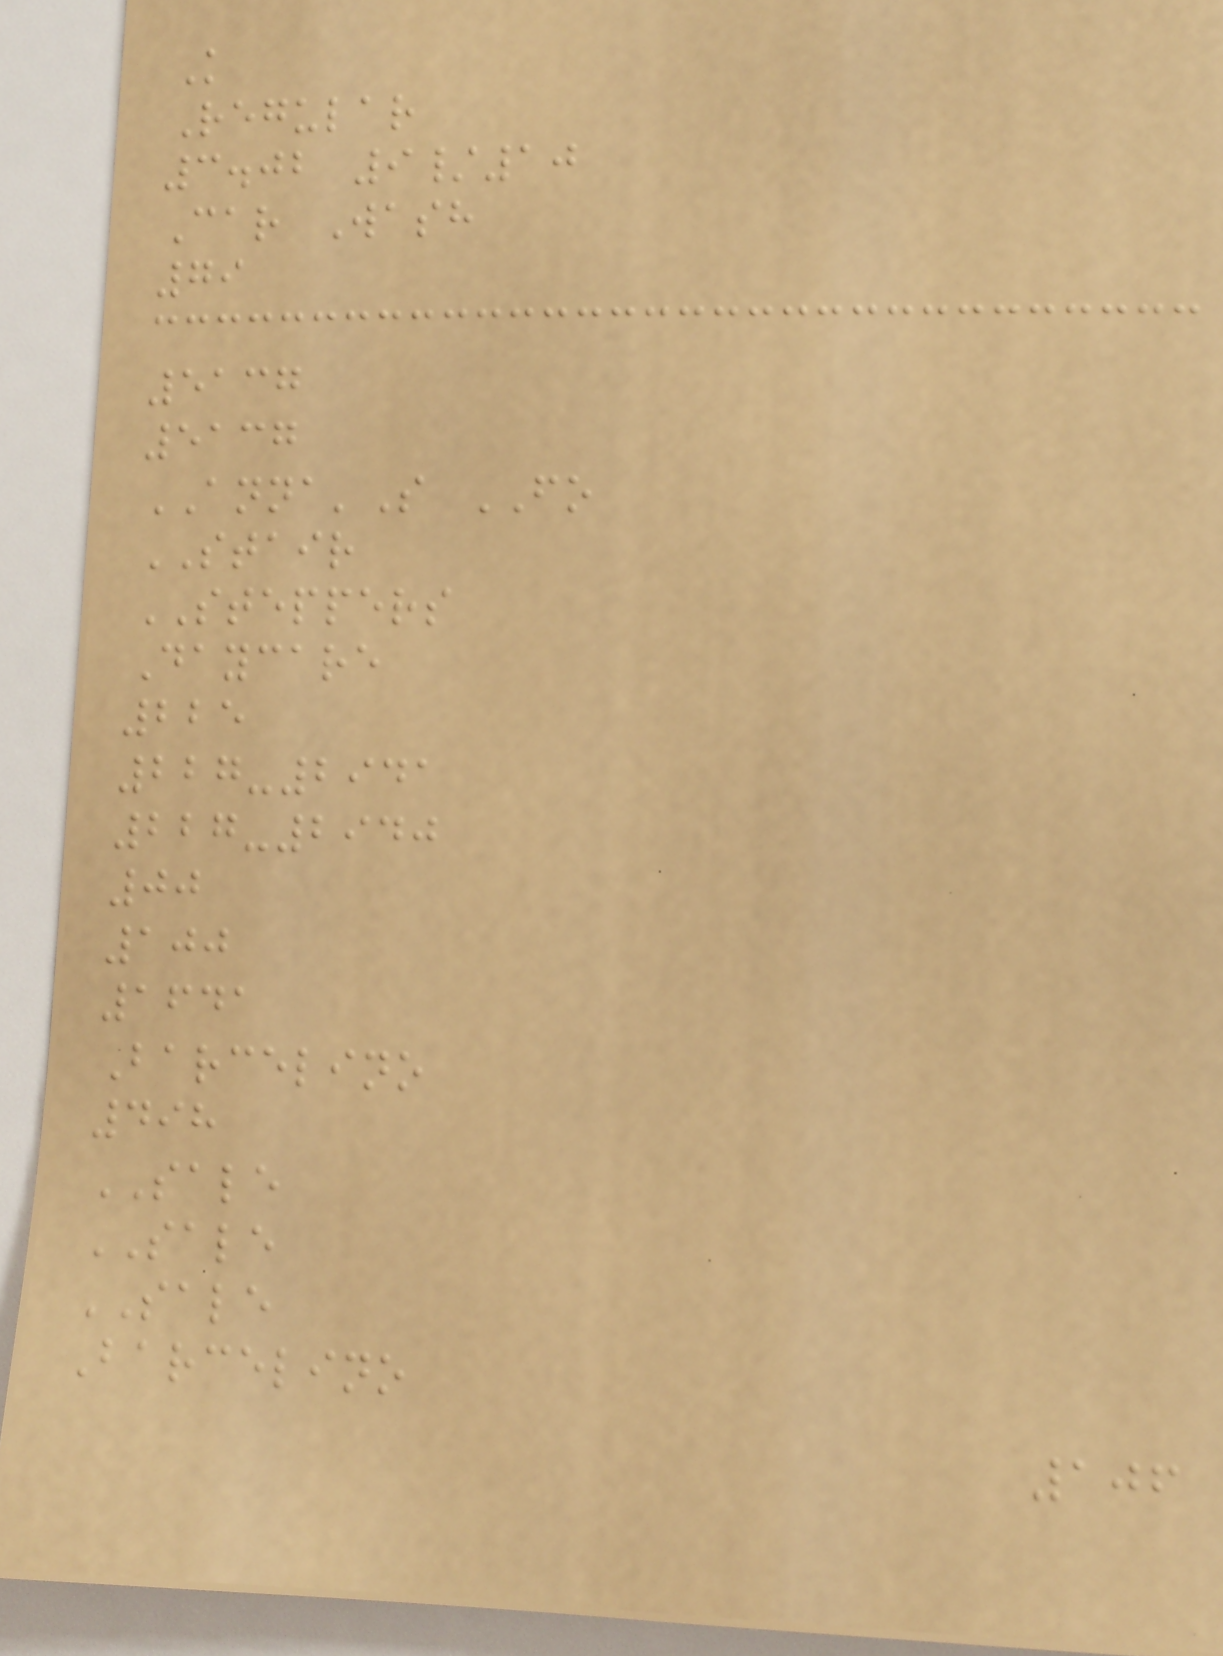K
Regular
3.02 9/10
Car Wash
79
5137
5137
ANNA'S FO
STAIR
STEPPERS
Daycare
225
227-2941
227-2940
00
100
1641
Barcelino
498
SALE
SALE
SALE
Barcelino
106
